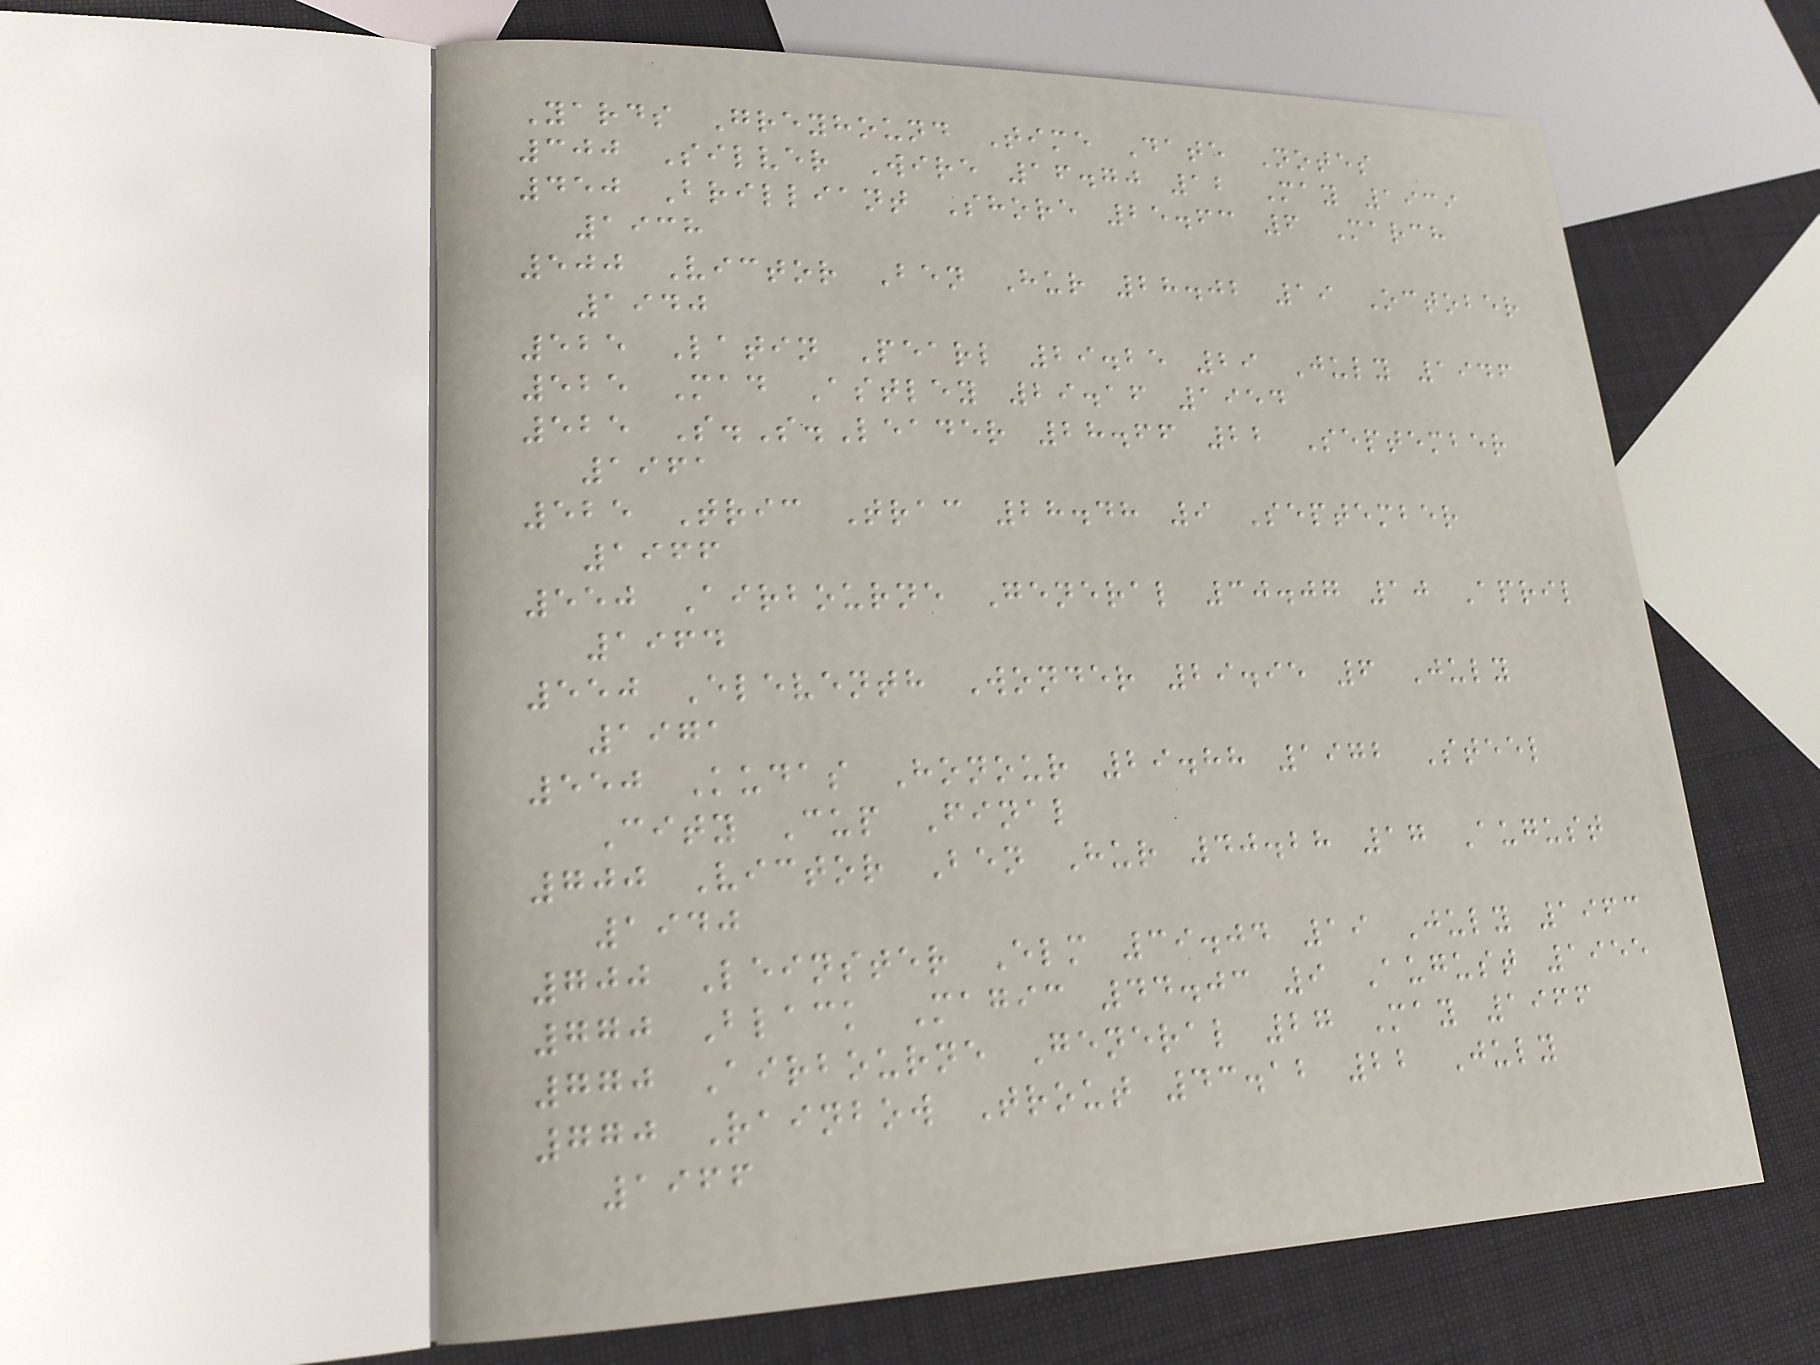Yards Greyhound Time Date Notes
300 Silver Wire 16.70 12 May 1939
450 Brilliant Shore 25.63 6 March
1938
500 Victor Ben Hur 28.02 19 October
1940
525 Latin Pearl 29.25 29 July 1946
525 Mad Astley 29.16 1954
525 S.S.Leader 28.66 22 September
1961
525 Tric Trac 28.48 9 September
1966
550 Airbourne General 30.07 10 April
1964
550 Eleventh Wonder 29.95 6 July
1971
550 Kudas Honour 29.88 1972 Steel
City Cup Final
700 Victor Ben Hur 40.28 17 August
1940
700 Leinster Elm 39.04 19 July 1963
770 Black Magic 44.03 9 August 1955
770 Airbourne General 27 May 1966
770 Rainbow Trout 43.12 22 July
1966
